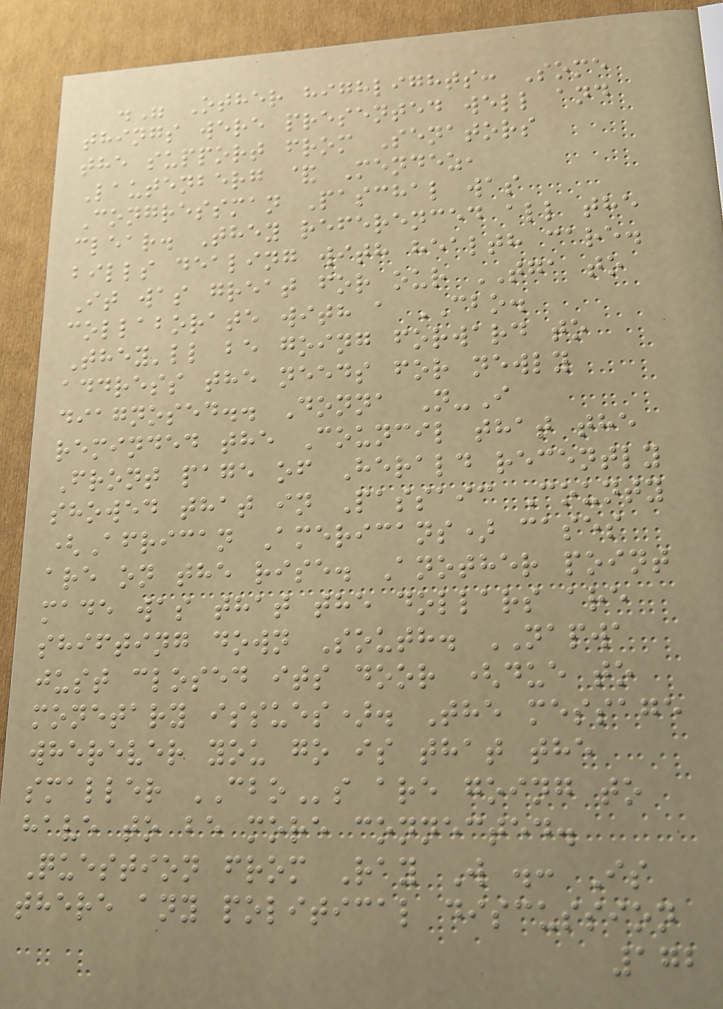." Other highlights: Some
things were presented well and
the support from Senators
Lautenberg & Mendez,
Congressman Paschal was
clear. They referenced all the
bills dealing with health care.
It was great for our TGA to
collaborate with a CBO.
They'll be going forward to
address the needs for newly
diagnosed.. Donna N-I
reminded the Council that the
Front page of Herald recently
showed that in Passaic County
(African Americans) cases
are on the rise. Another point
made was that the dollars are
shifting down South. NAPWA
just closed its door (due to
monetary issues). The message
wherever you go is that the
smaller CBOs are going to
have to be more connected.
Question from Ray W .: Is
there any political discussion
172
